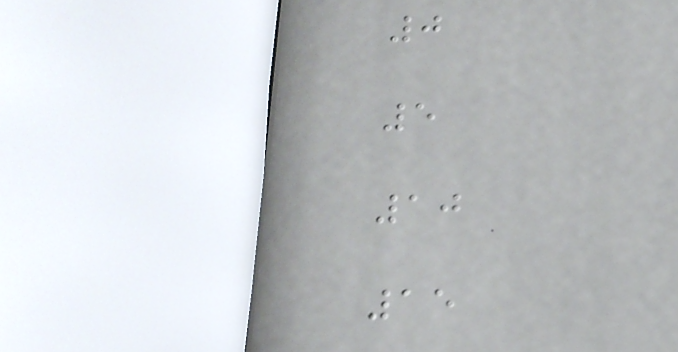0
5
10
15
